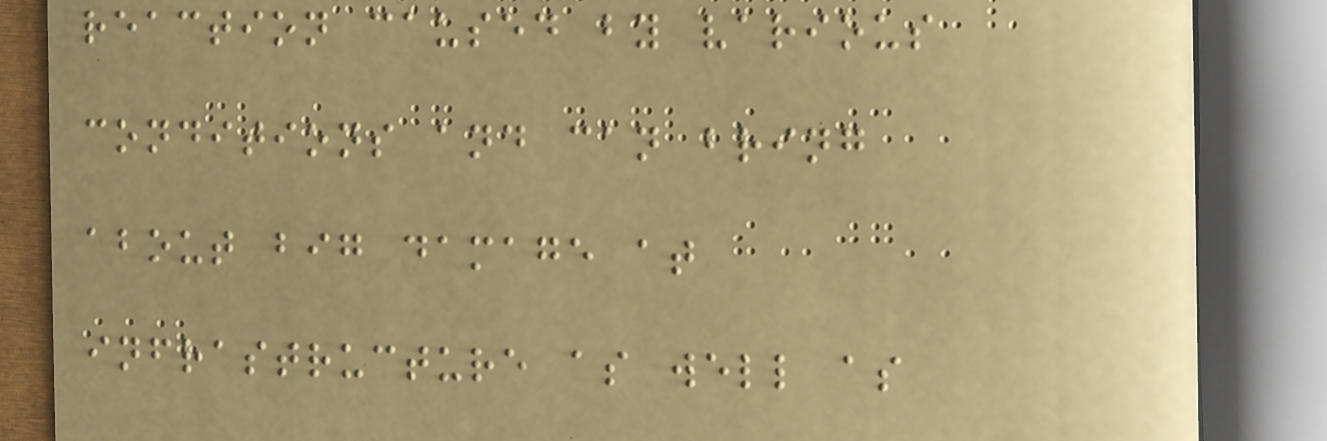reaction caused by various
conditions and can bring
about big damage at
infrastructure as well as
